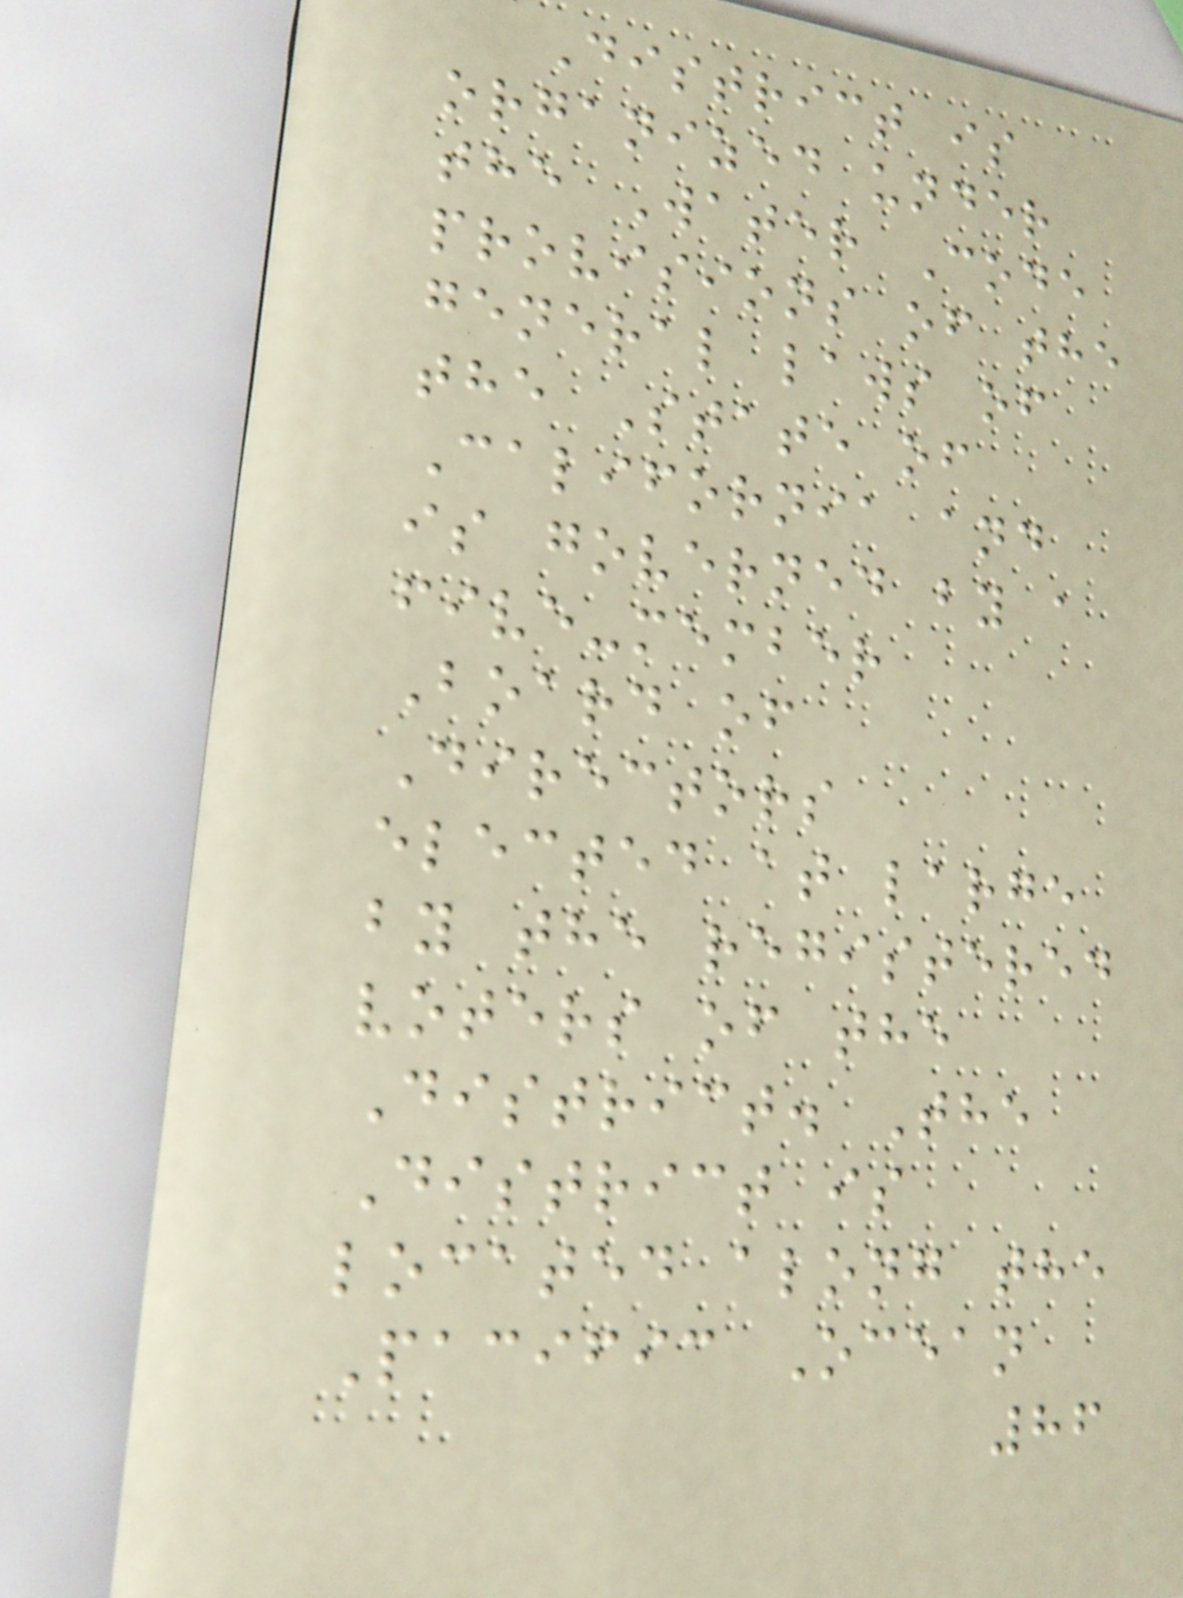District is
organized under
the Water Code
provisions of the
general laws of
the State of
California and
is governed by a
five-member
Board of
Directors
elected at large
by the registered
voters of the
District. The
District is
located along the
Pacific Ocean
86
